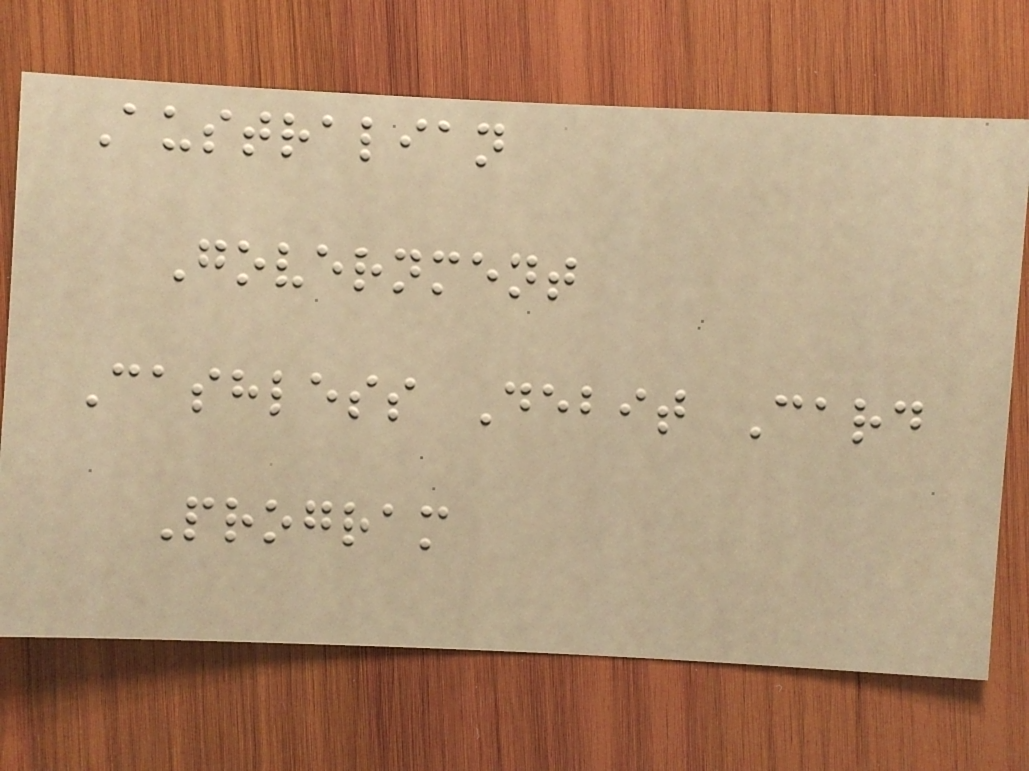Australian
Government
Cashless Debit Card
Program
